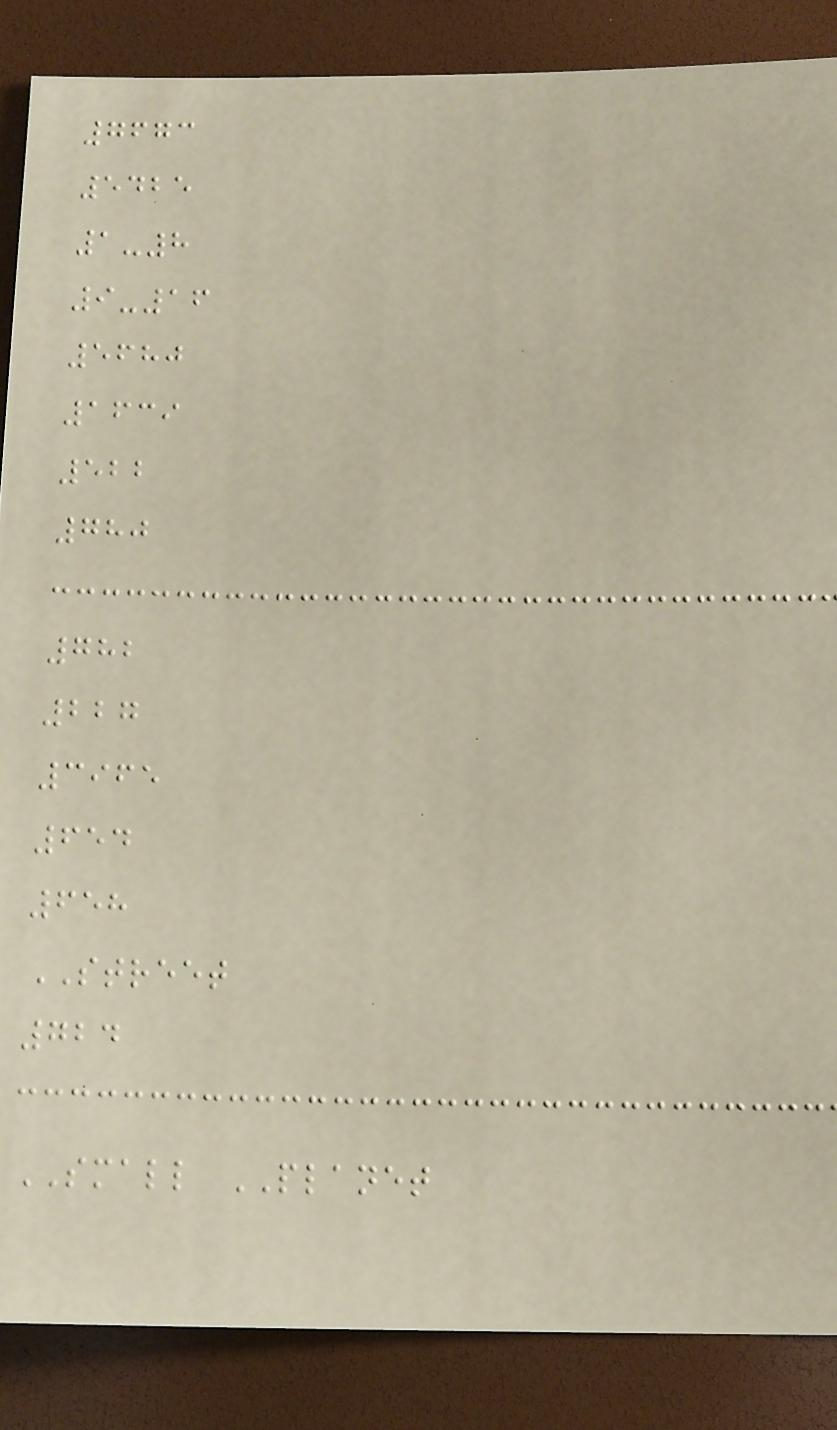7673
5425
1-8
9-16
5680
1639
522
780
782
227
3965
654
658
STREET
724
SMALL PLANET
